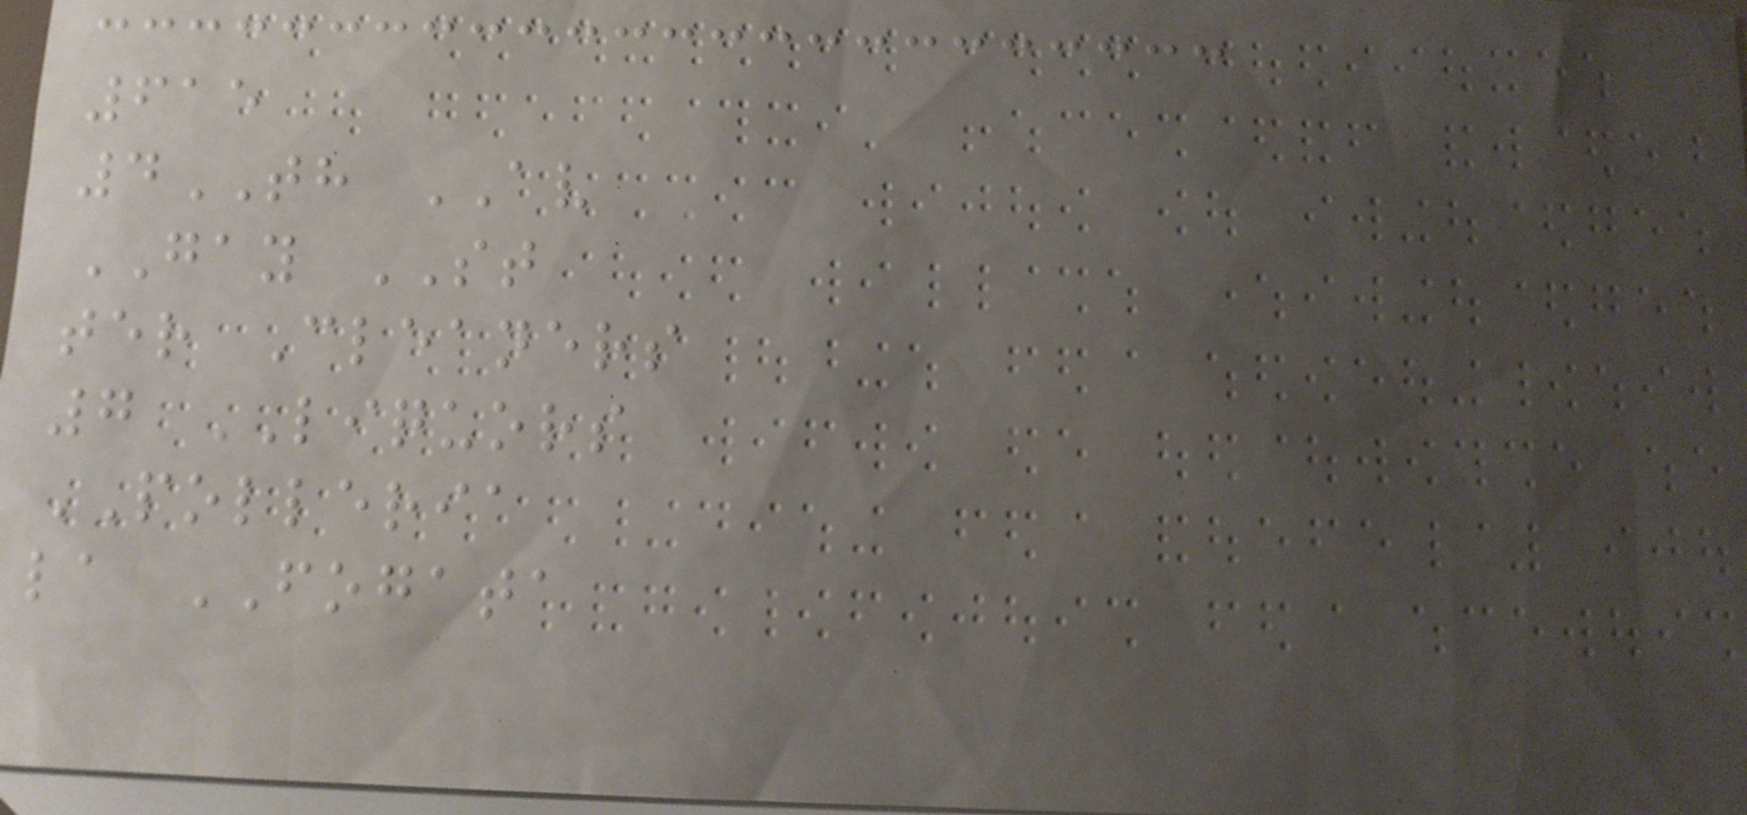615
4TH AV
GAY ST
ter Cleaners
7 LIQUORS
POLLERIA
la FOGATA
